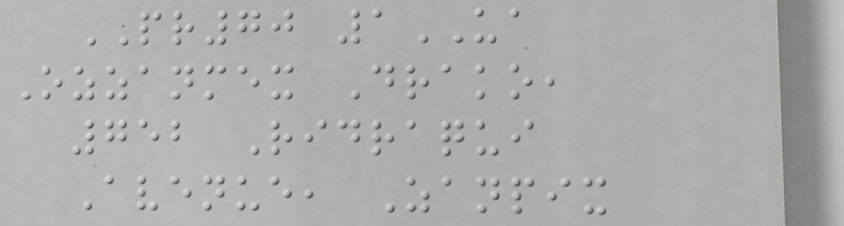PR70 1UA
Ozzanmex Drako,
752 Ridraqui
Avenue, Zanpix
